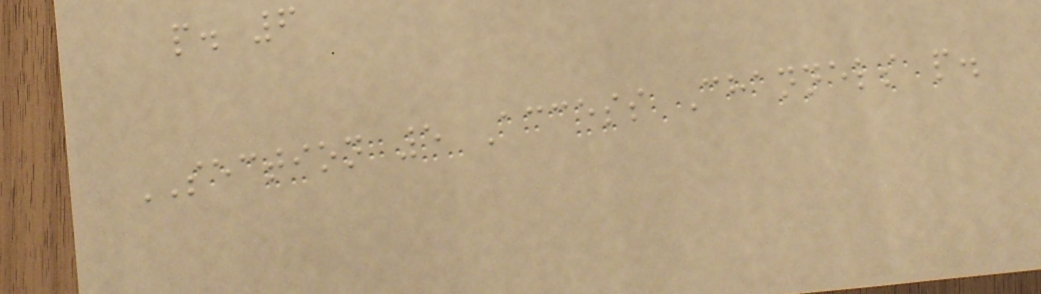p. 6
SECTION 5 Access Channels p.
